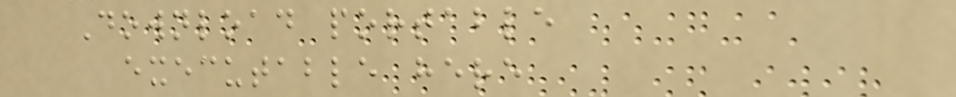Download portable
executable here
